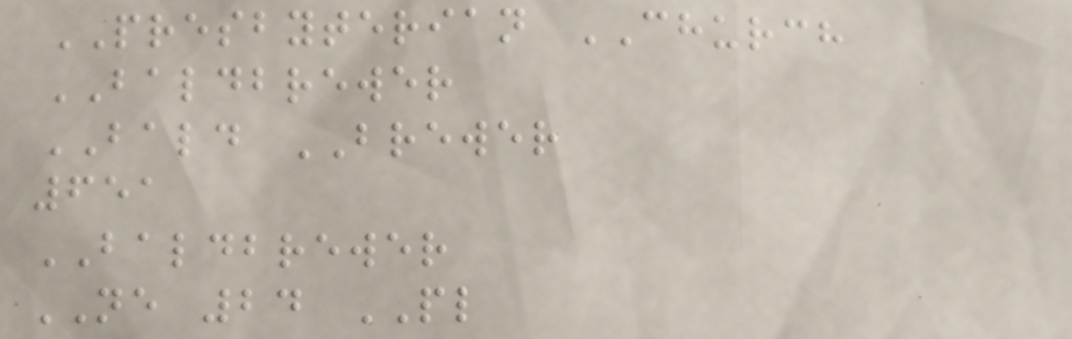PRESBYTERIAN CHURCH
BALDBREWER
BALD BREWER
651
BALDBREWER
NE 24 PL
